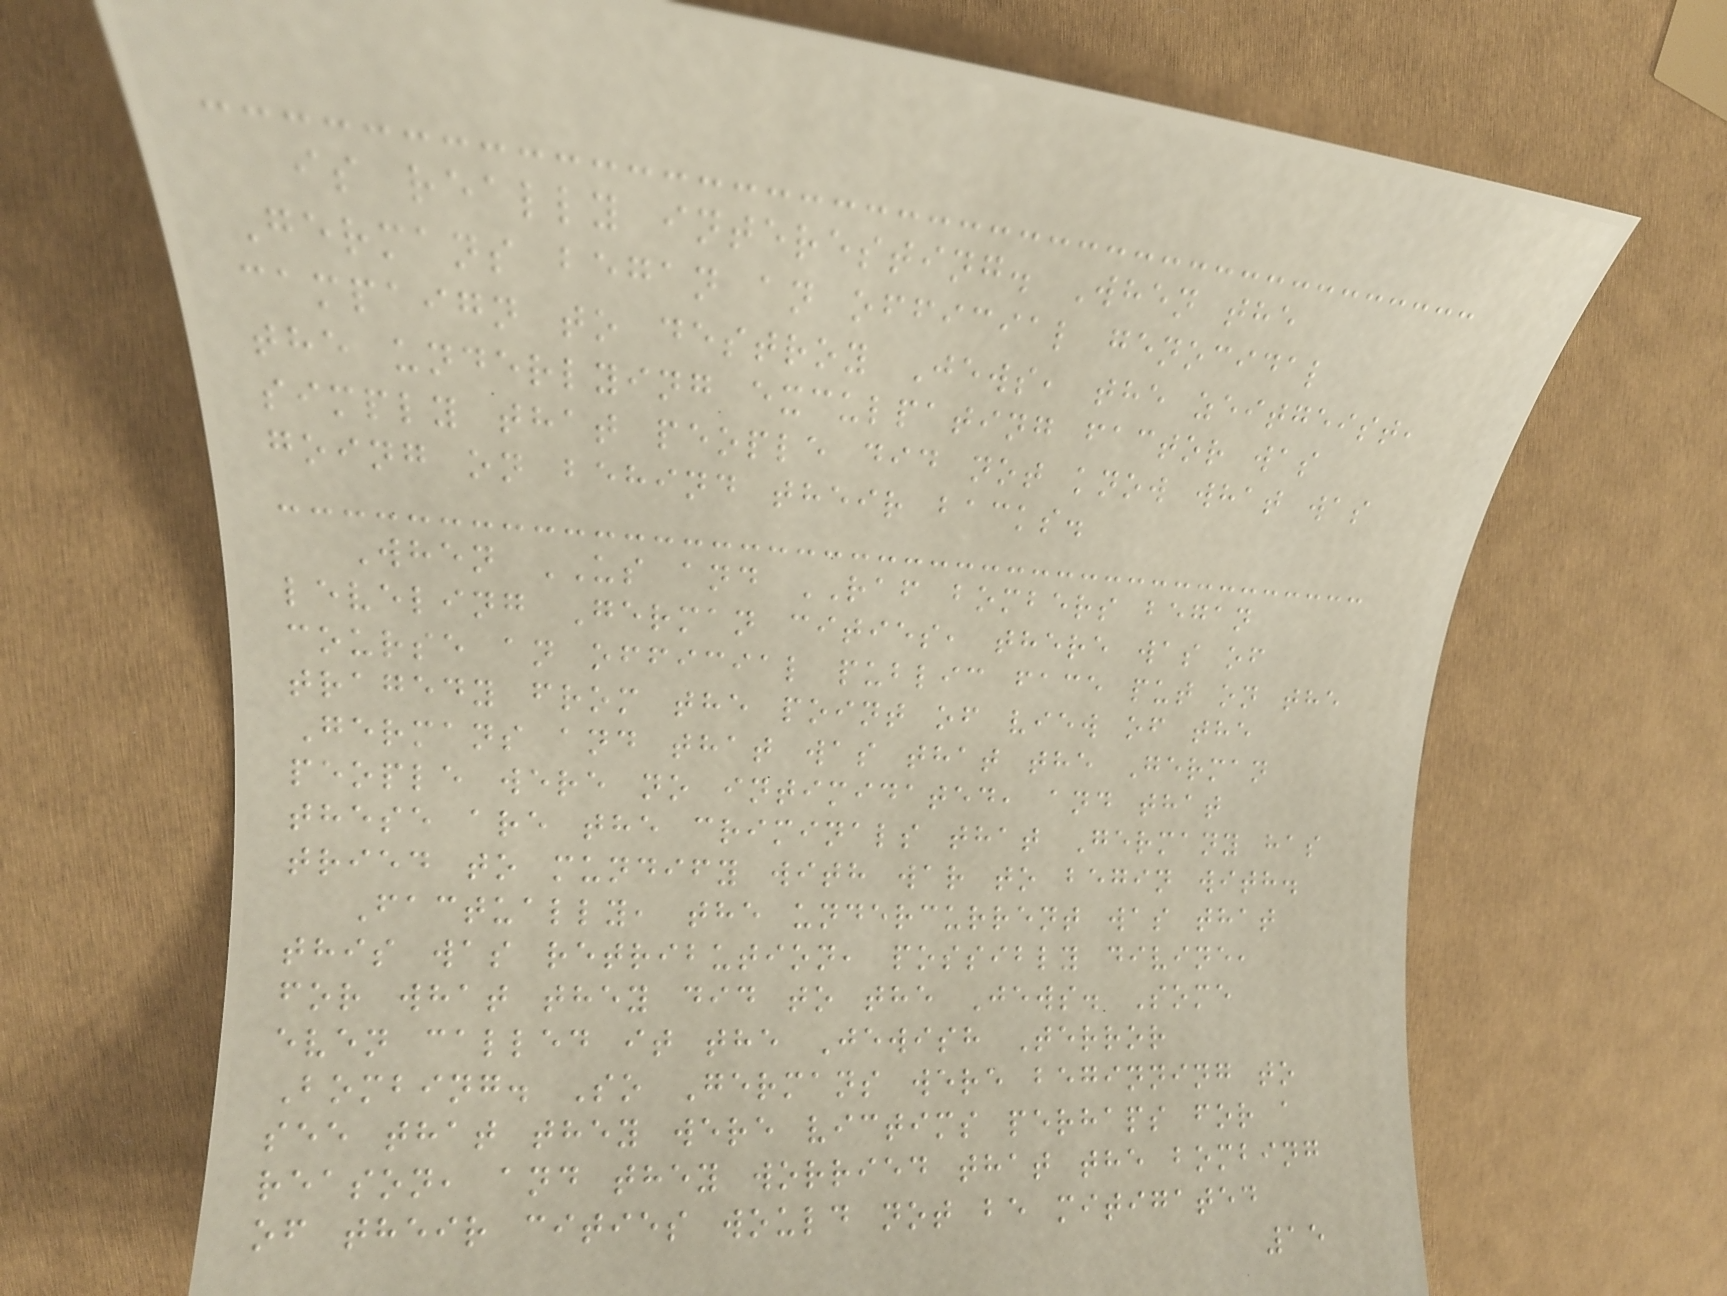is really interesting. When the
Germans began an official genocidal
campaign to destroy Jews, the zeitgeist,
the underlying exculpating factor was
simply that people did not know what was
going on behind their backs.
When US and RAF bombers began
leveling German cities, there was of
course an official public face put on the
tragedy from the point of view of the
Germans and that was that the German
people were no intimidated, and that
these are the criminals that Germany has
tried to mundify with war to begin with.
Factually, the undercurrent was that
this was retribution, possibly divine,
for what they did to the Jews. Some
even called it the Jewish Terror
Bombing. So Germans were beginning to
see that they were victims perhaps for a
reason, and they worried that the bombing
of their cities would not be mitigated
15
